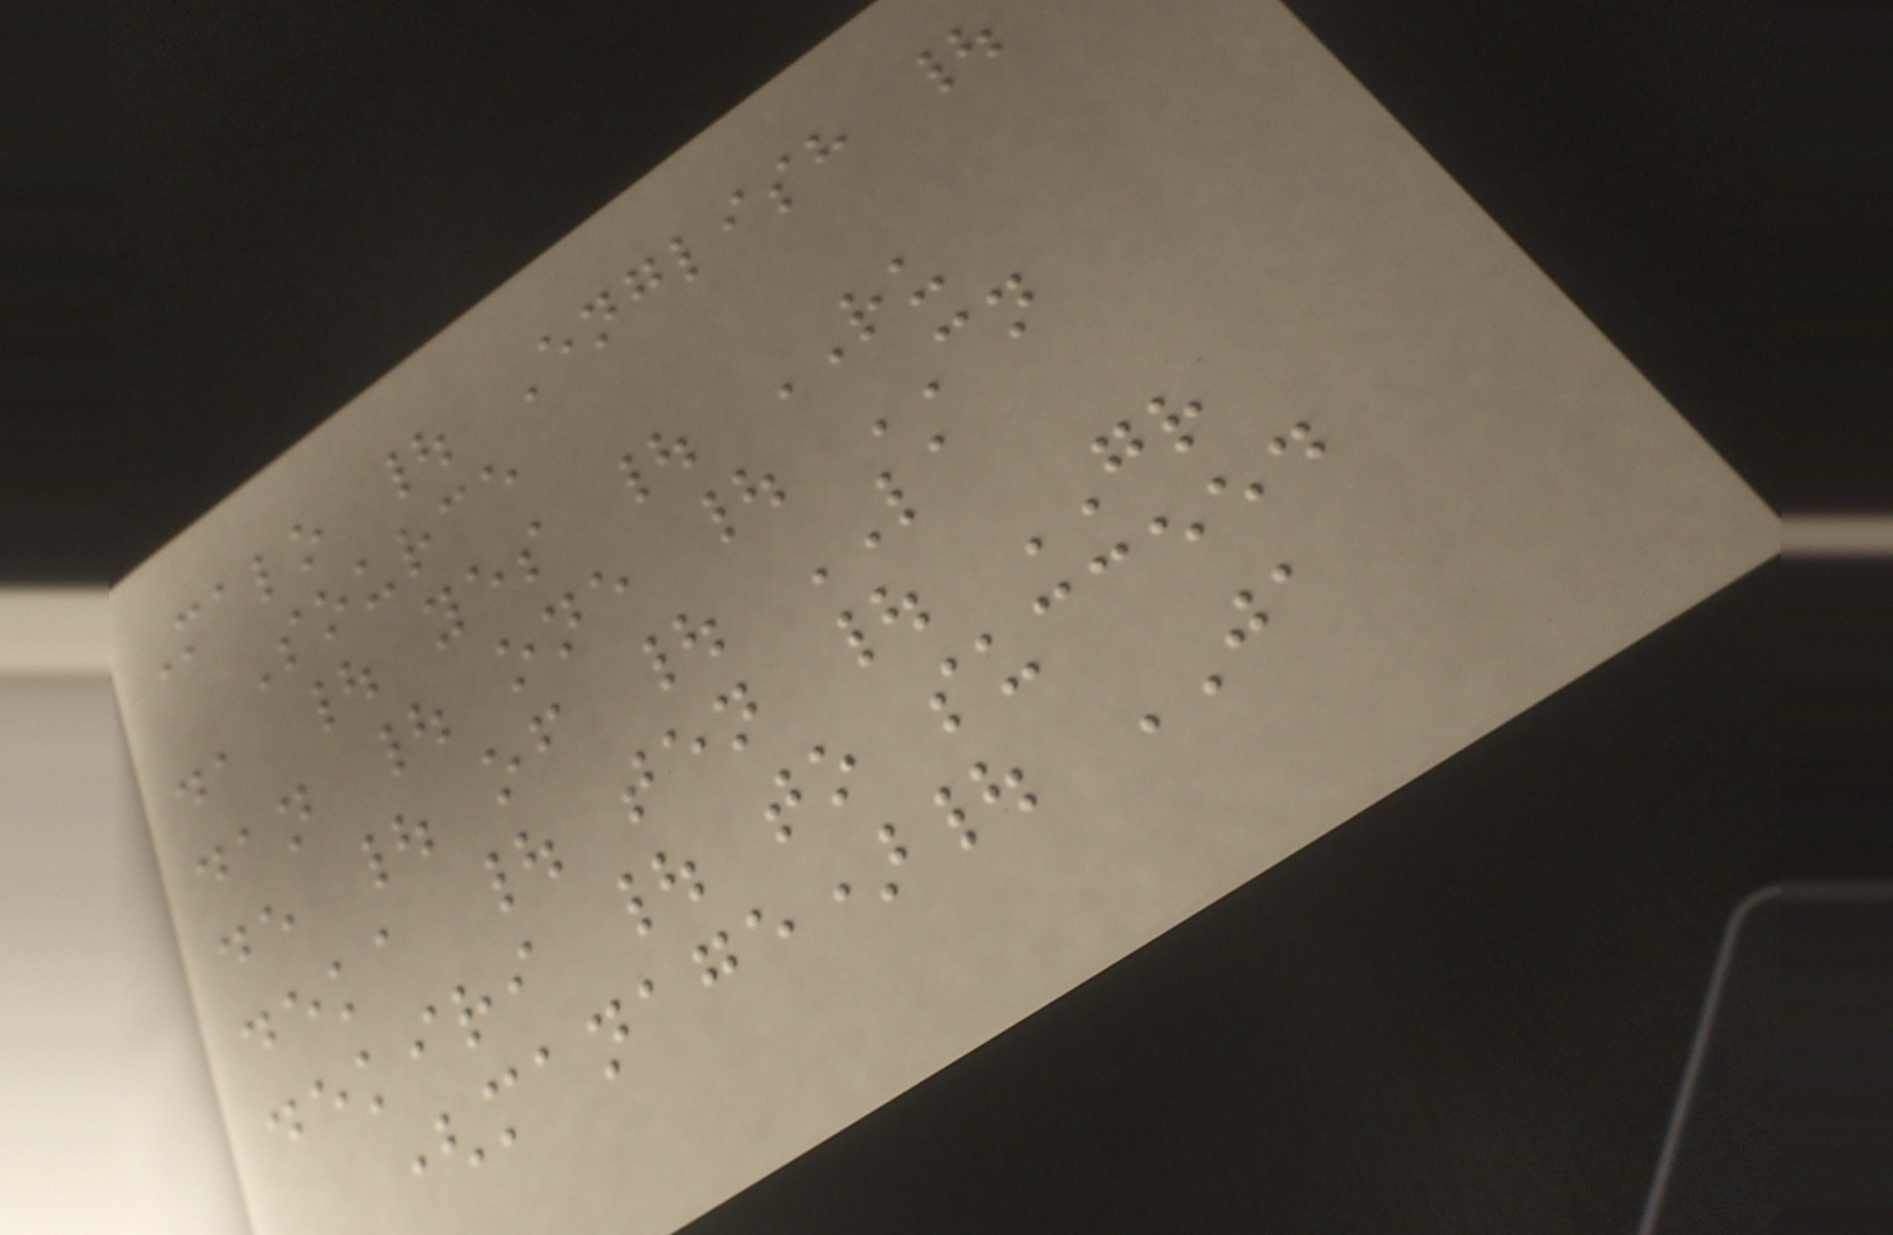Malo | English |
Source
da | yes | RU
dan | one | CN
de | of | LA
deka | ten | GR
dekiri | to succeed
(manage)| JA
